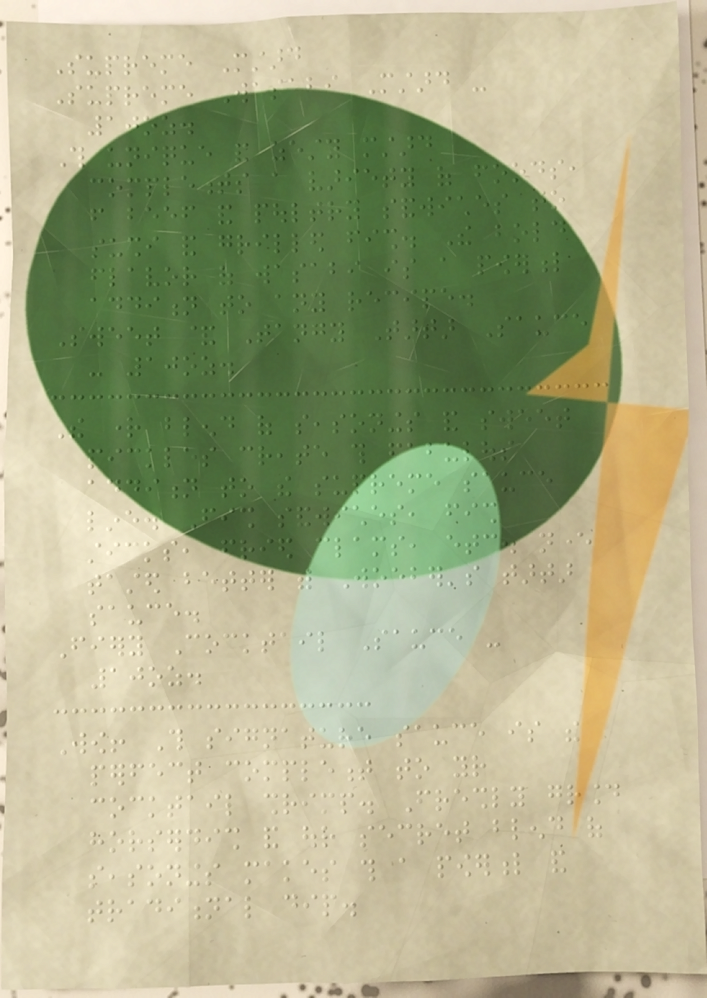Supreme Mustard
Supreme Wasabi Mustard -
10oz.
This unique and zesty mustard
complements a variety of foods,
from beef and poultry sandwiches to
sushi and grilled fish. The bold
flavor of wasabi is a powerful
addition to any recipe.
Sweet & Tangy Tartar Sauce
- 10oz.
The right blend of seasonings and sweet
pickles create this fabulous
addition to the supreme sauce
line. Fish sandwiches, fish
sticks, fried clams, etc. never
tasted better with Woeber's tartar
sauce.
Fiery Cocktail Sauce -
10oz.
Wow! This signature sauce is the
perfect complement to your
cocktail shrimp. Freshly ground
horserdish and our secret blend of
seasonings makes this a powerful and
traditional dip.
